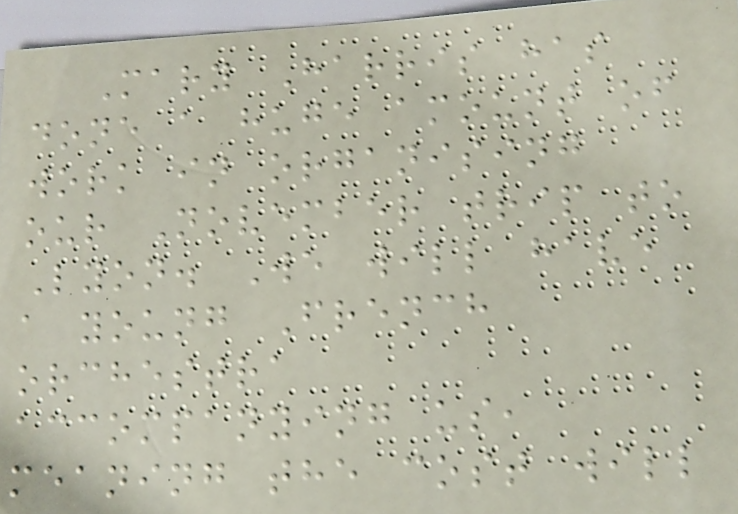Mary Harris has
done a huge amount of
work in organising
our November trip to
Lyon. We will have
a young French
orchestra
accompanying us,
meaning the cost will
